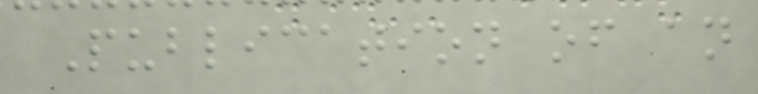Publication of an
